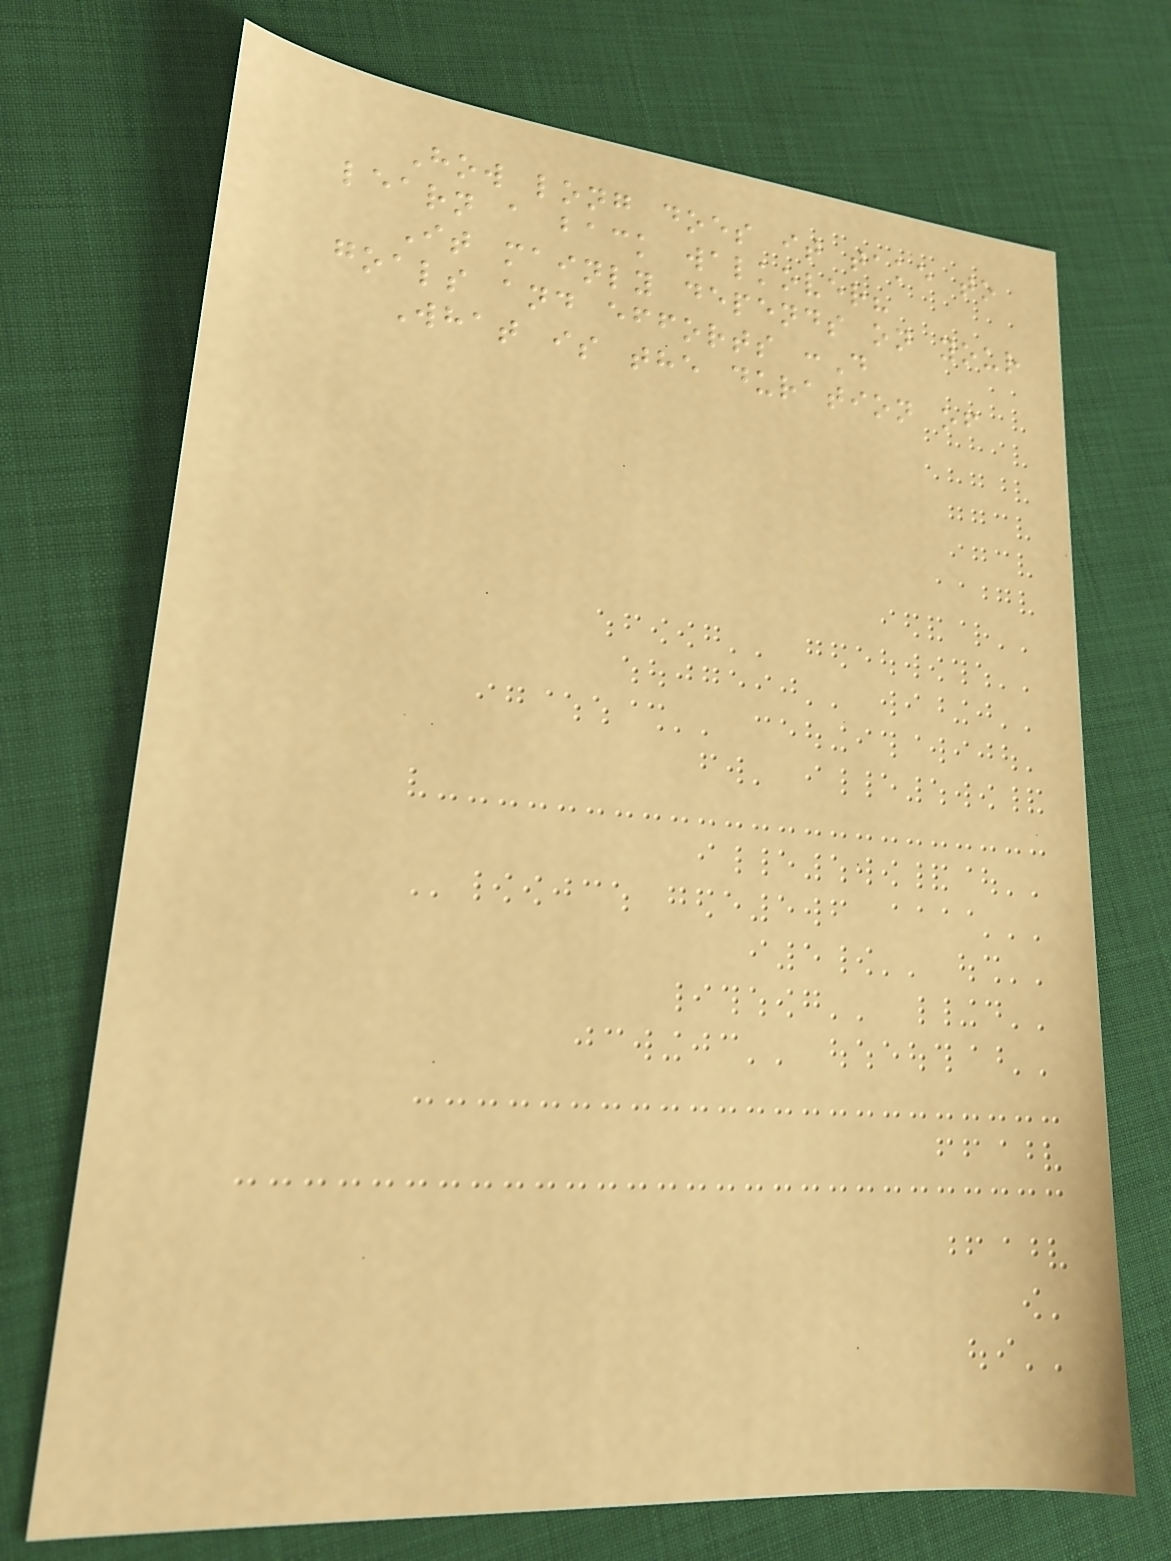How long does it take to
learn a back walkover?
It mainly depends on your
goals and efforts :D
What is the duration of
